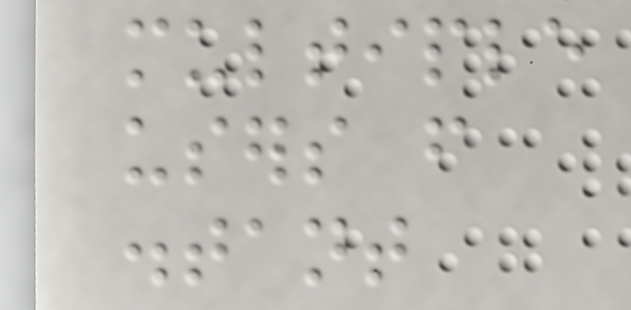multiple
users from
distant
